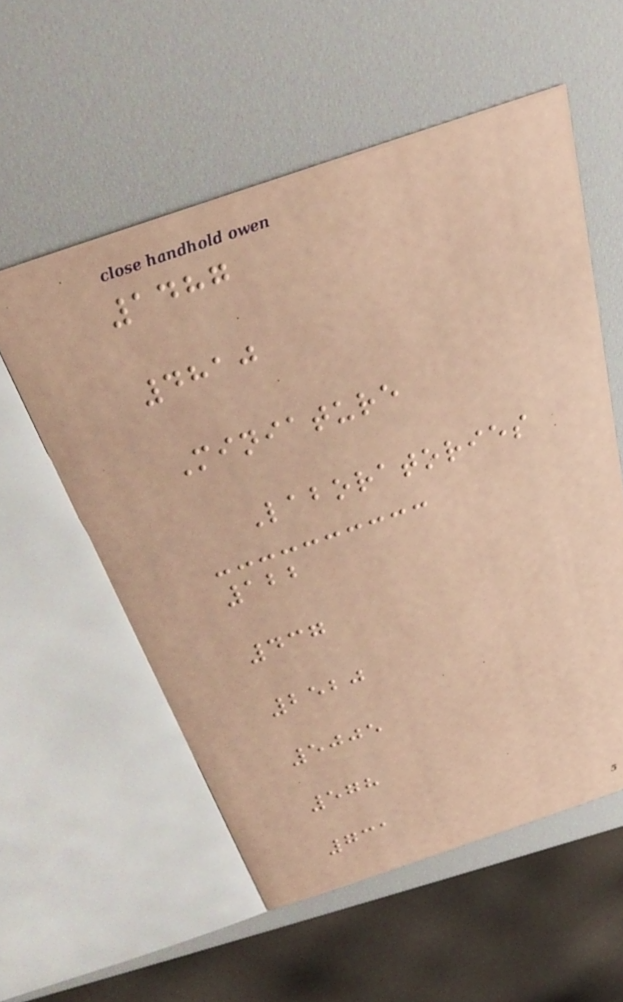1487
4810
Miniature
Laboratories
122
437
2520
5005
578
731
